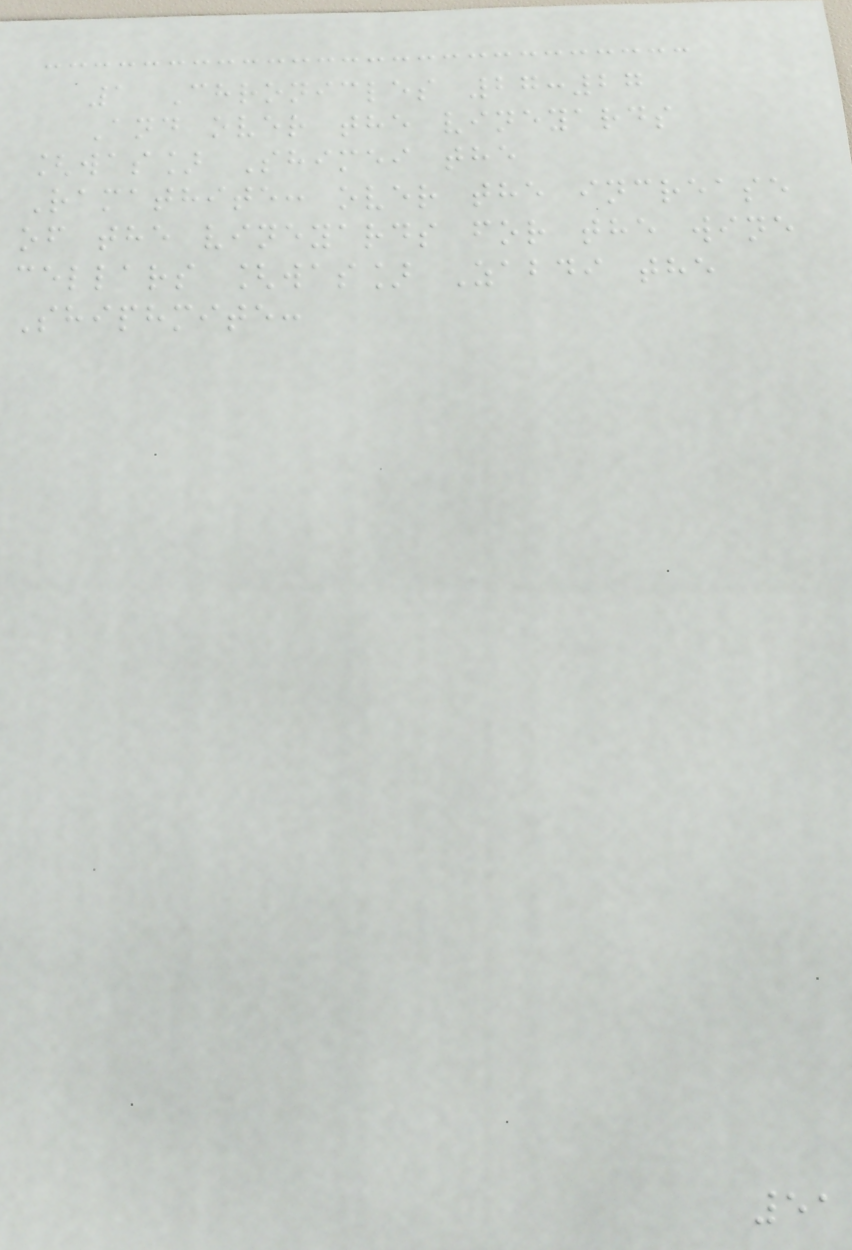1 Chronicles 27:27
And over the vineyards
[was] Shimei the
Ramathite: over the increase
of the vineyards for the wine
cellars [was] Zabdi the
Shiphmite:
51
